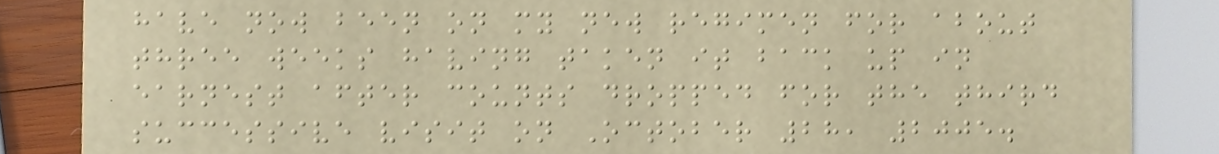have now been on my new regimen for about
three weeks having taken it back up in
earnest after counts dropped for the third
successive visit on October 28, 2005.
